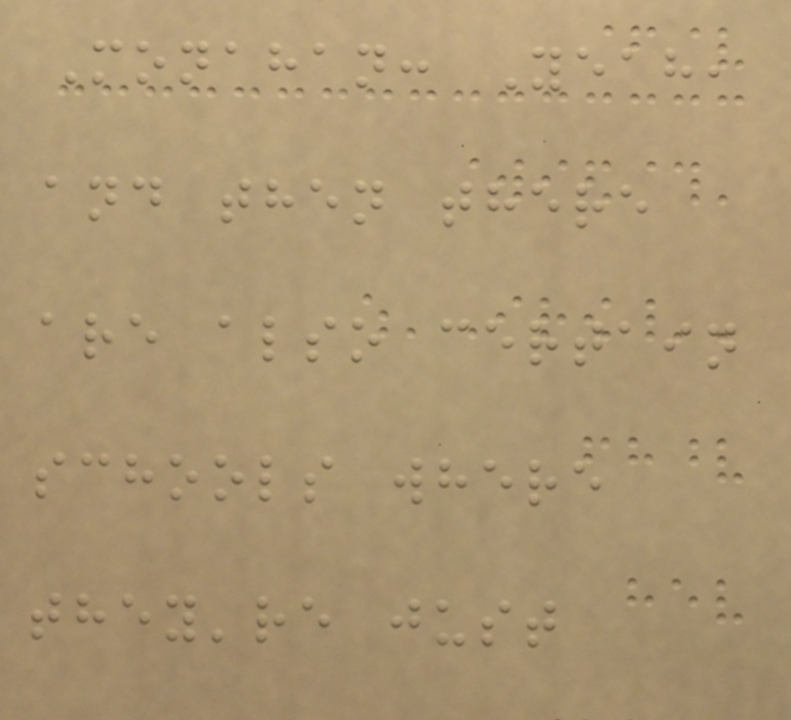Monahan: Yeah,
and then there
are also certain
schools where
they're just
